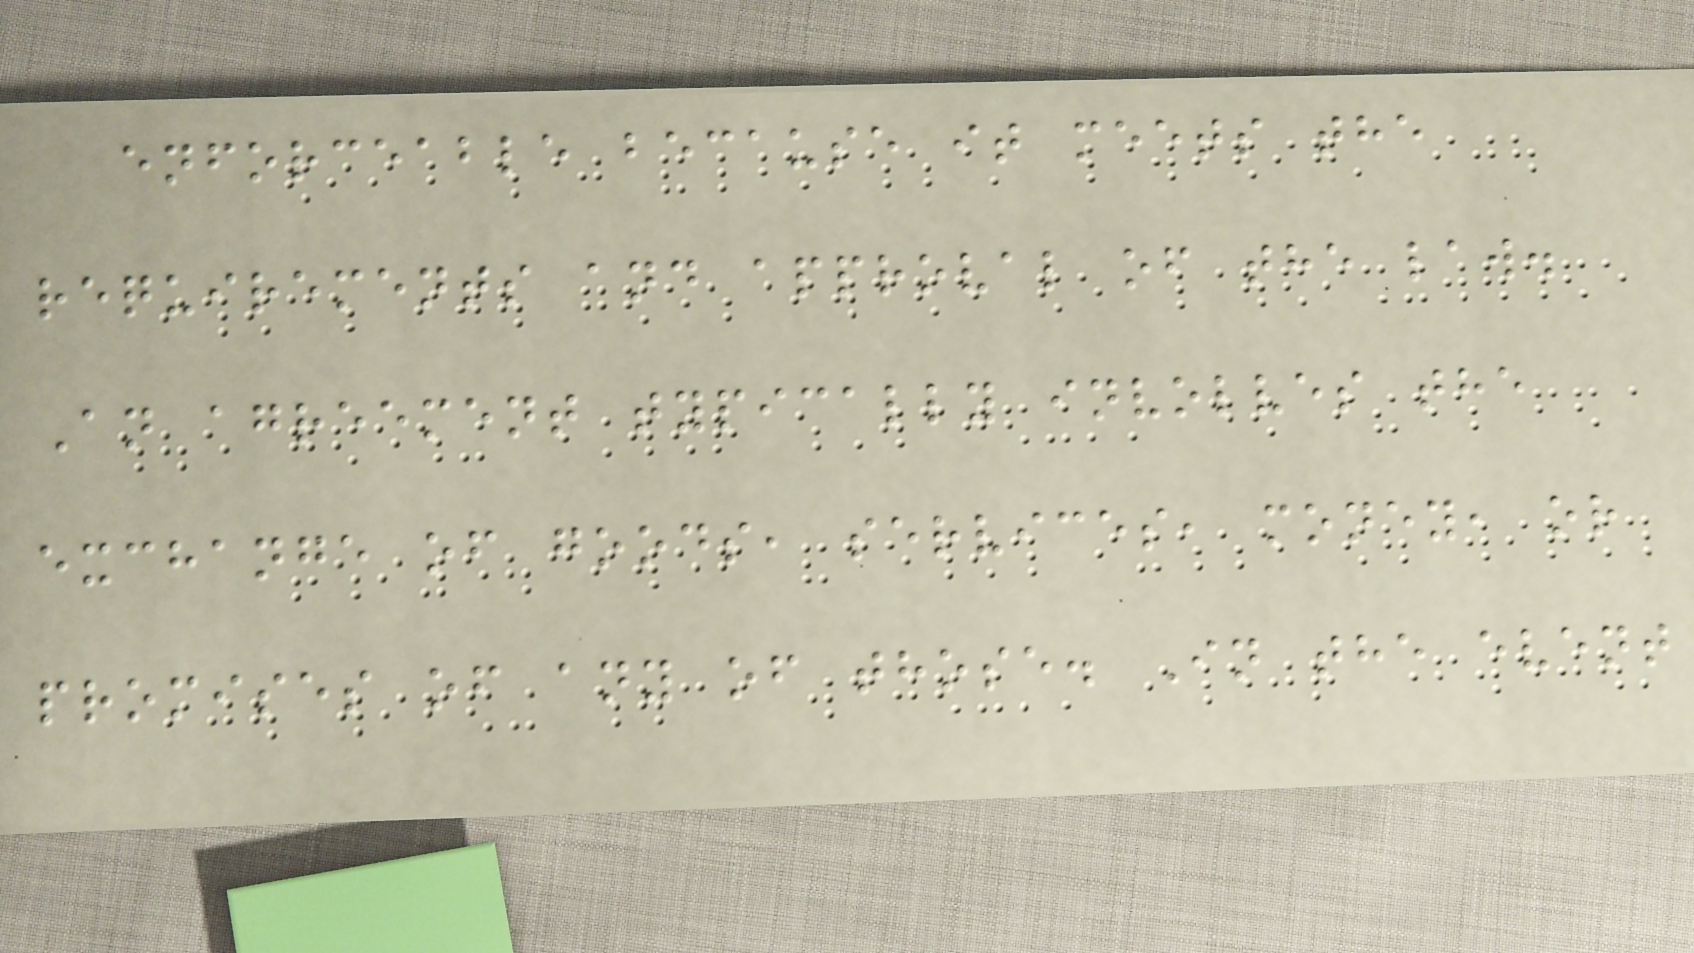enforceable because it meets the
requirements and approval of the law.
An agreement typically involves the
exchange of goods, services, money, or
promises of any of those. In the event
